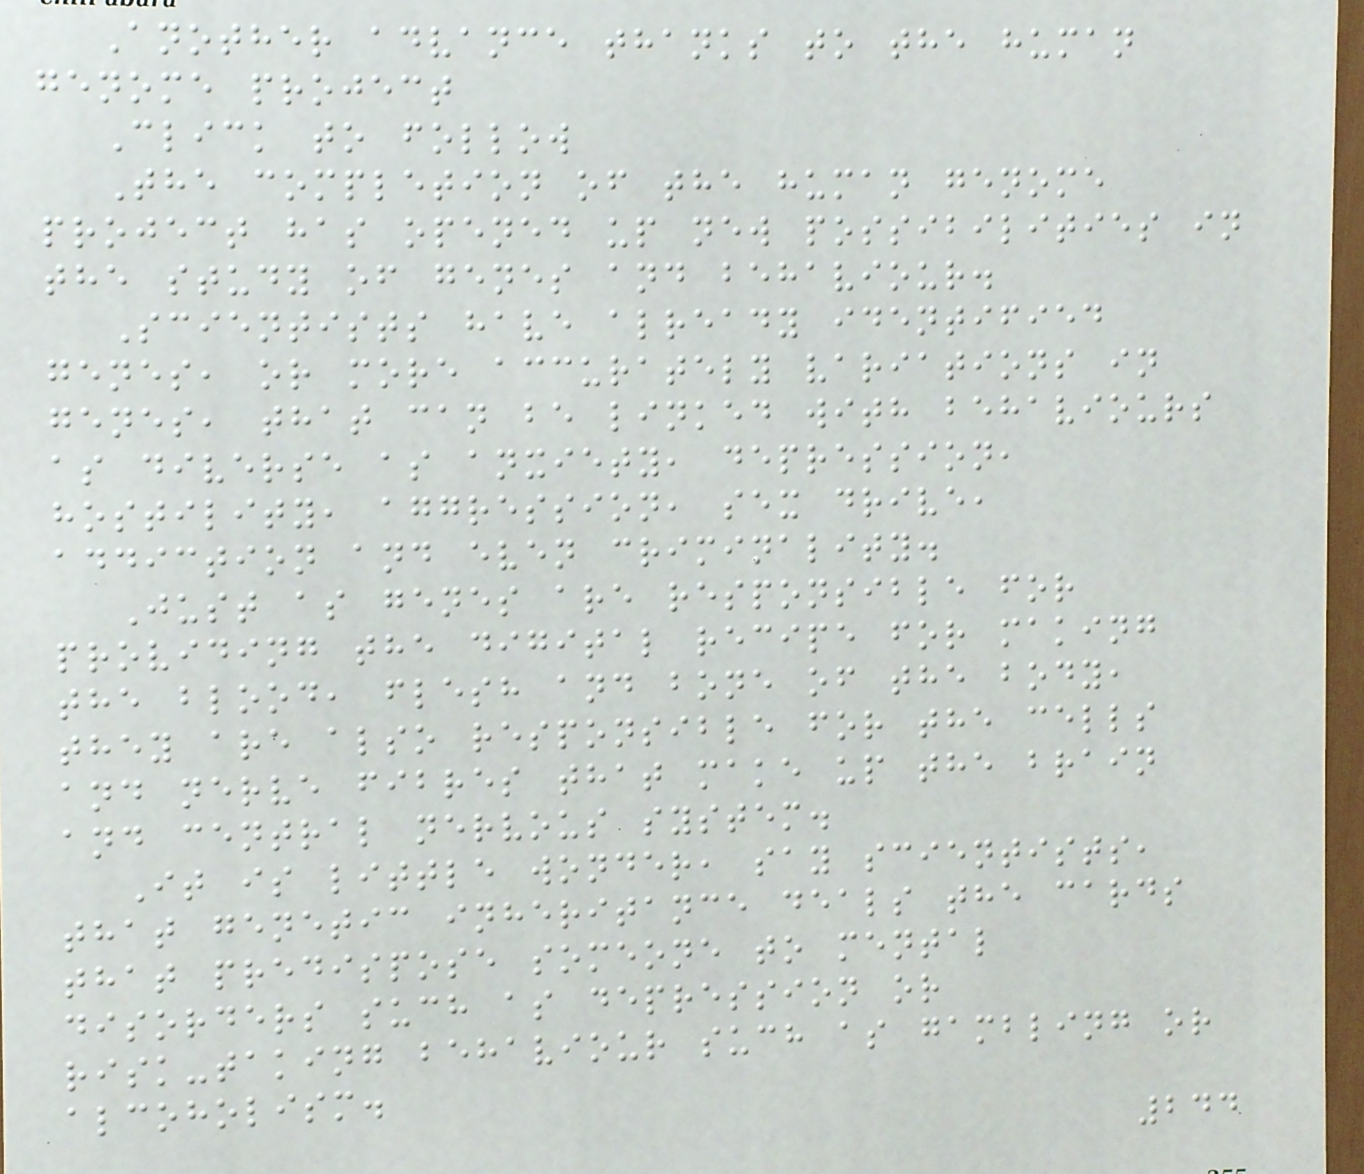Another advance thanks to the human
genome project
Click to follow
The completion of the human genome
project has opened up new possibilities in
the study of genes and behaviour.
Scientists have already identified
genes, or more accurately variations in
genes, that can be linked with behaviours
as diverse as anxiety, depression,
hostility, aggression, sex drive,
addiction and even criminality.
Just as genes are responsible for
providing the digital recipe for making
the blood, flesh and bone of the body,
they are also responsible for the cells
and nerve fibres that make up the brain
and central nervous system.
It is little wonder, say scientists,
that genetic inheritance deals the cards
that predispose someone to mental
disorders such as depression or
risk-taking behaviour such as gambling or
alcoholism.
244
